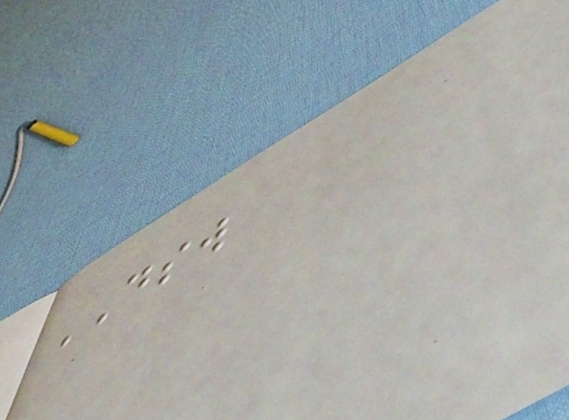DSW
